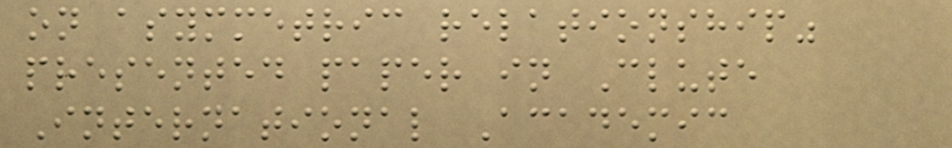on asymmetric relationship"
presented paper in Clute
International Academic
